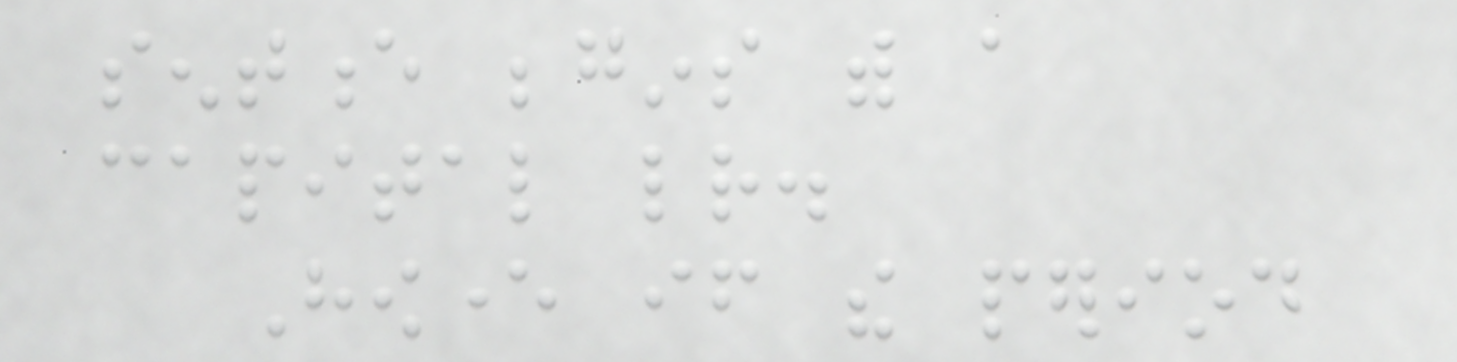sentence begins with a
capital letter.
However if the period
